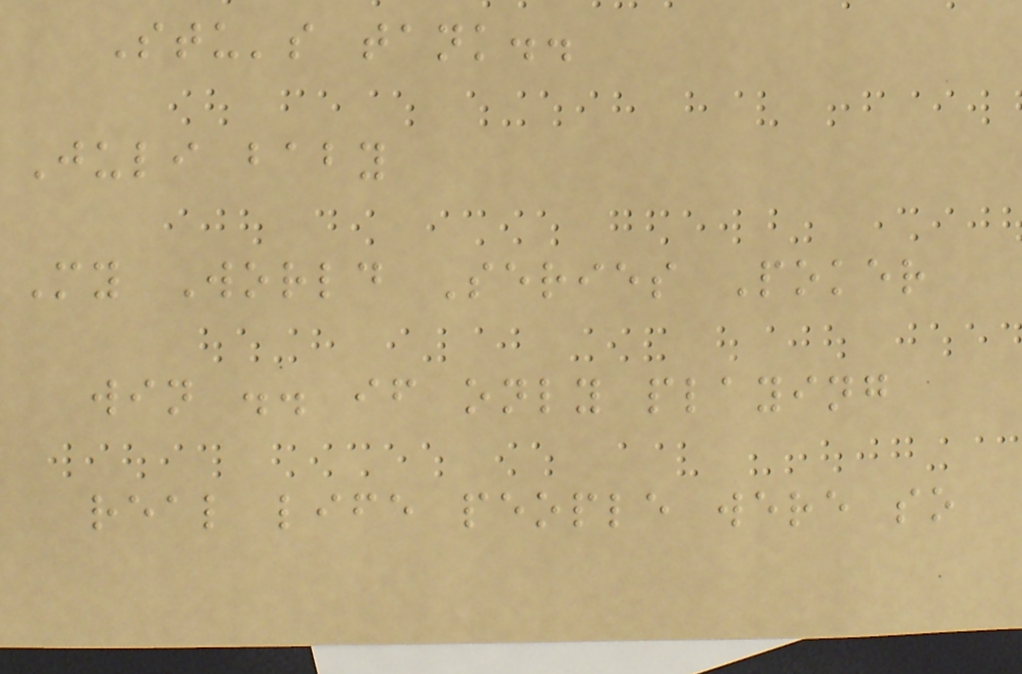Stu's tank..
Juli baby
My World Series Poker
win .. if only playing
real life people were so
